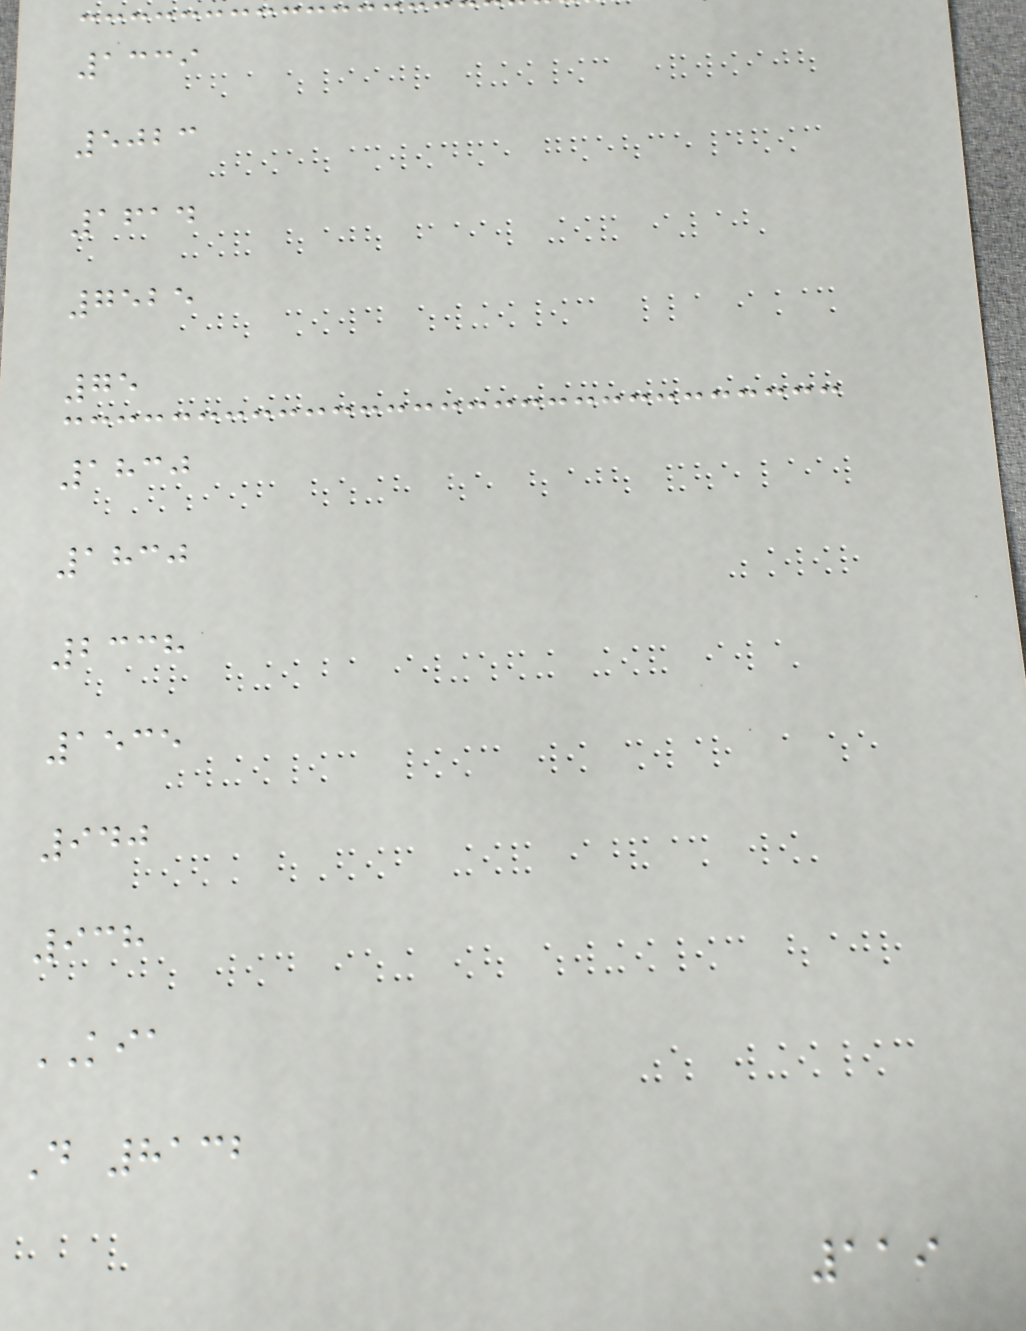1339
5023
1614
7525
75
1830
1830
2338
1535
940
938
KIA
D 8132
119
